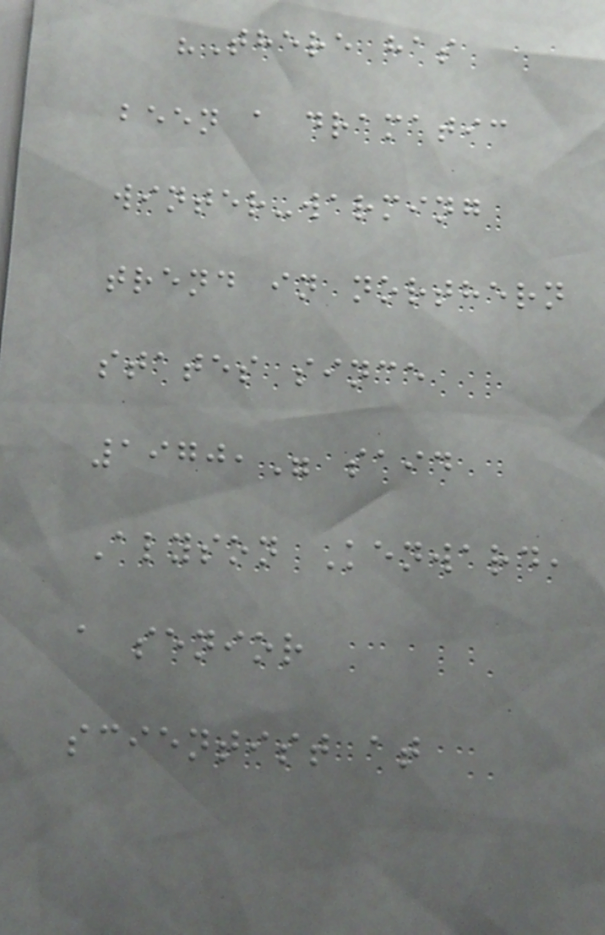"There has
been a dramatic
winter-warming
trend in northern
states since
1970," said
Alyson Kenward,
a senior
scientist at
